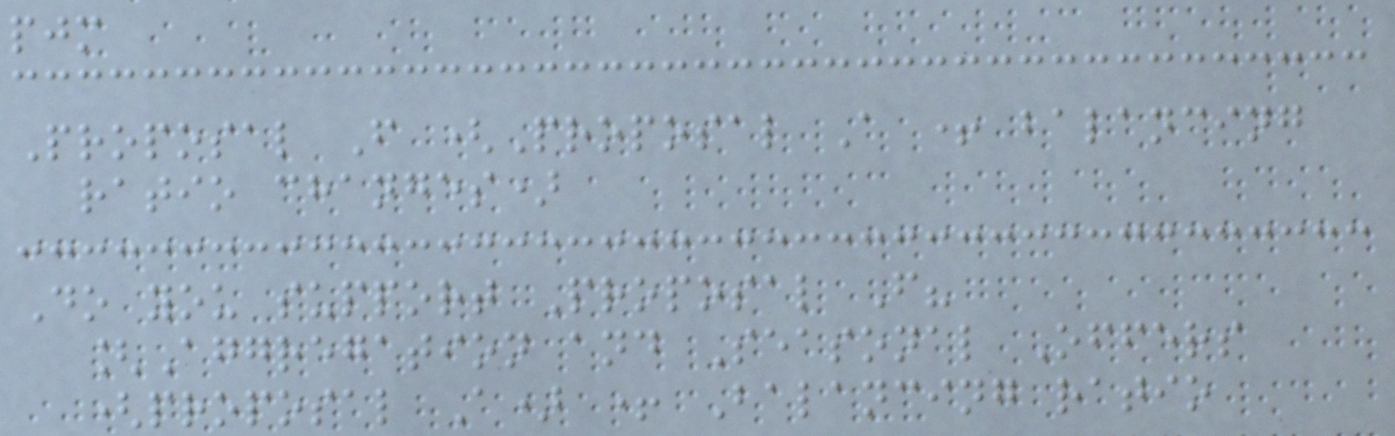pjm
Proposal F (Proposal A + balancing
ratio changes)
Do you support Proposal F?
[Aggregation and Seasonal Offers
(proposal A) + Balancing ratio
